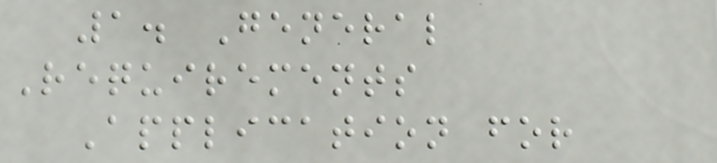1. General
Requirements
Application for
